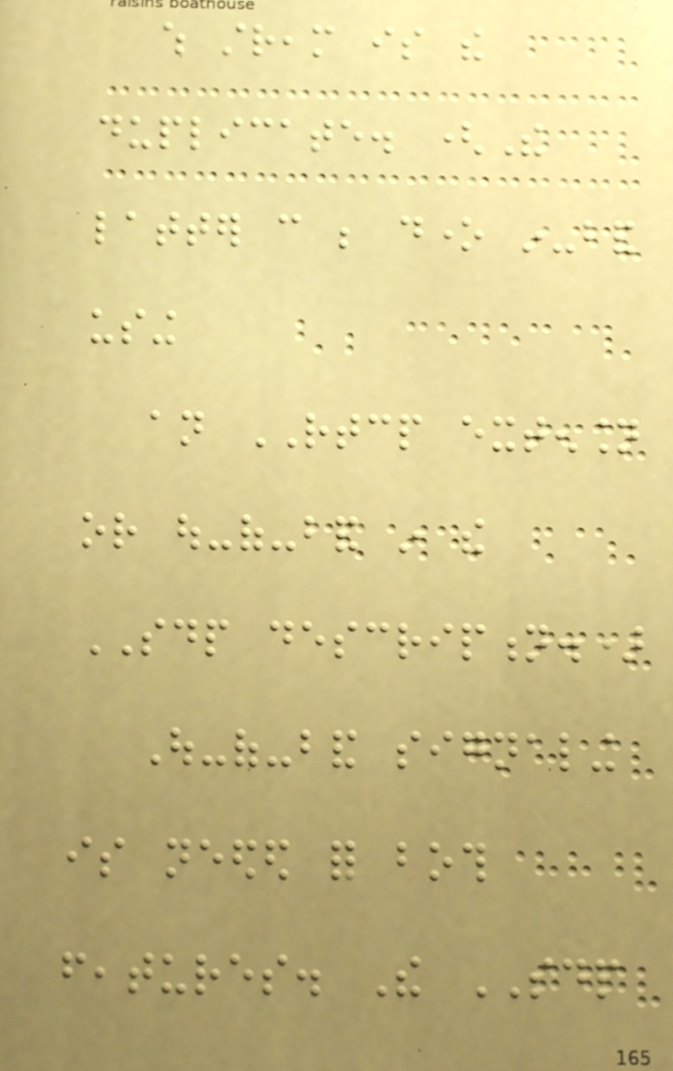which stream is the
duplicate. (The
latter can be done in-band
using
an RTCP extension
or out-of-band in the
SDP description.)
Out-of-band signaling
is needed for both
features. The SDP
